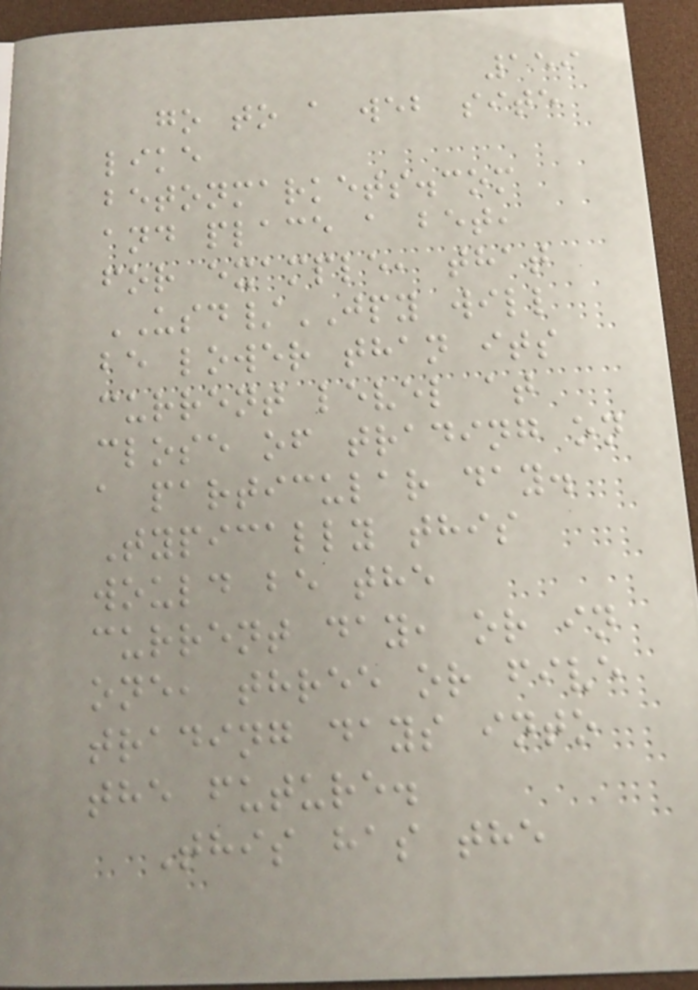159
go to a web site
like
betonmarkets.com
and place a bet,
for example, that
USD/JPY will
be lower than its
current level at
close of trading on
a particular day.
Typically this
would be the
current day, or in
one, three or five
trading days into
the future.
This has the
